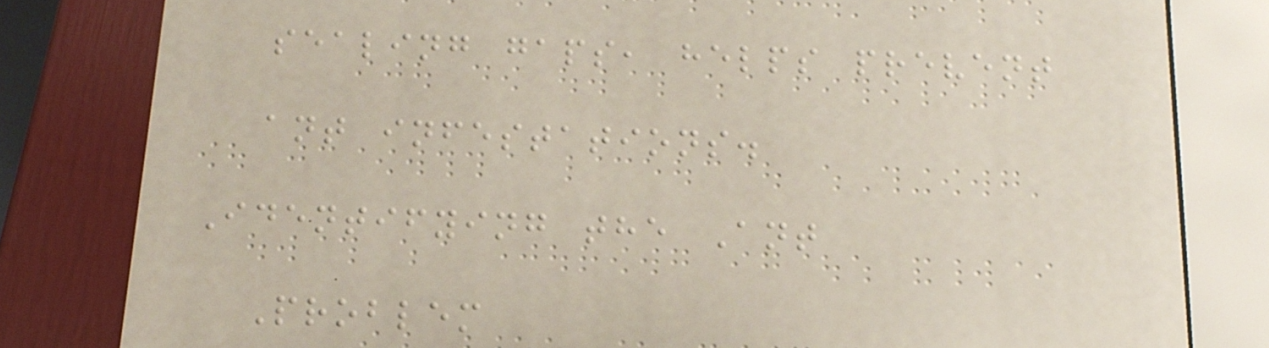sealing gaps, helps prevent
ant infestations.
Identifying the Ant
Problem
